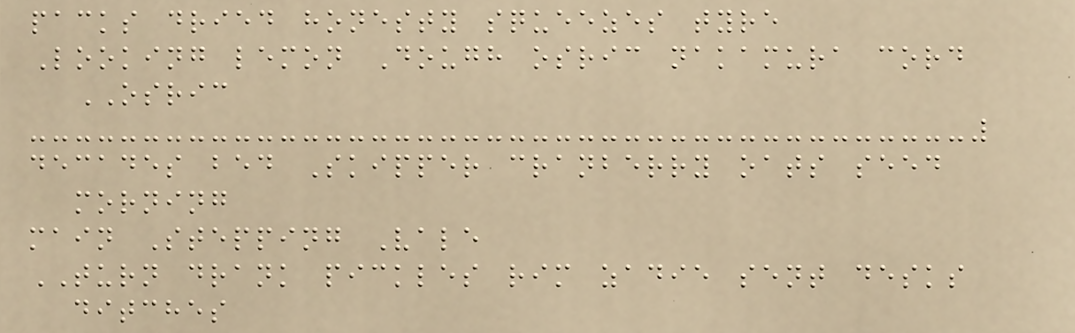packs dried honesty squeezes tyre
Looking lemon Dough osric nakamura cord
OSRIC
decades bed Skipper cranberry oats seed
morning
main Stepping Vale
TURN drank pickles rim zadie sent desks
ditches
